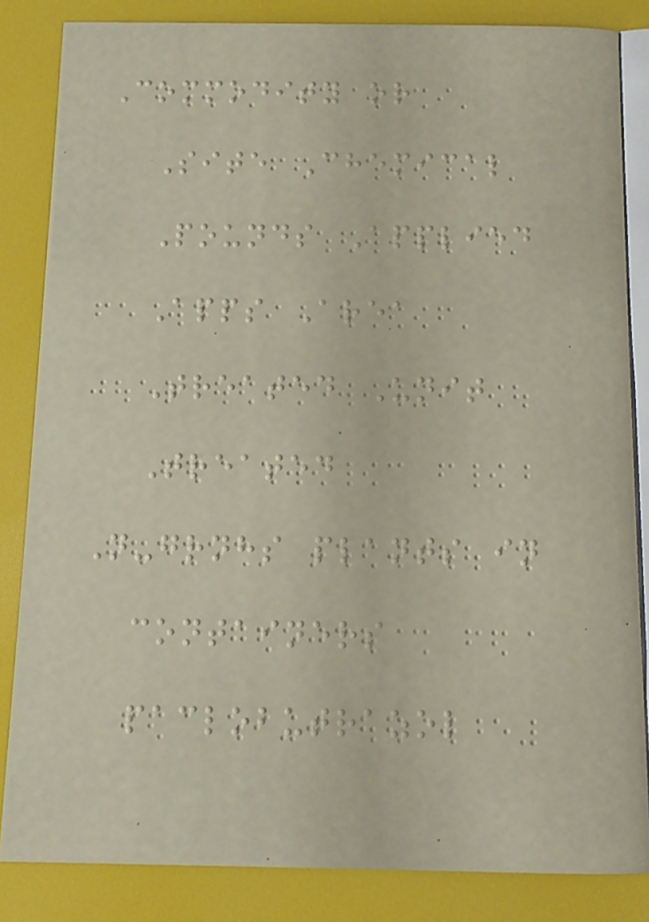Commodity or
Site Chemical
Pounds Applied
Apps Area
Treated Unit
Treated
N-grnhs plants in
containers
paclobutrazol
